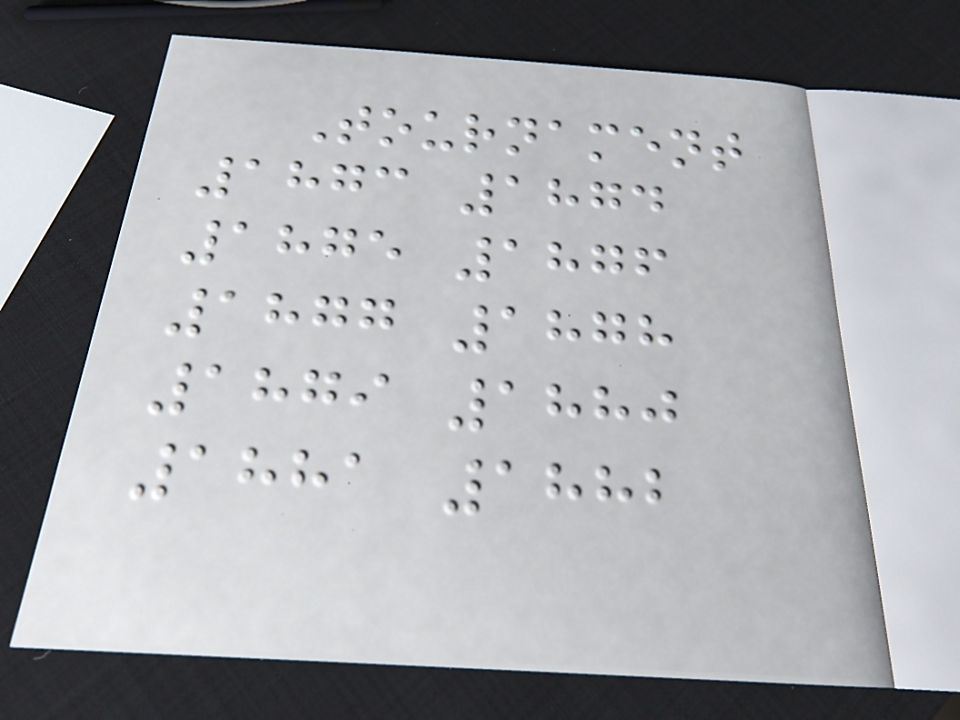Tournament
1873 1874
1875 1876
1877 1878
1879 1880
1881 1882
